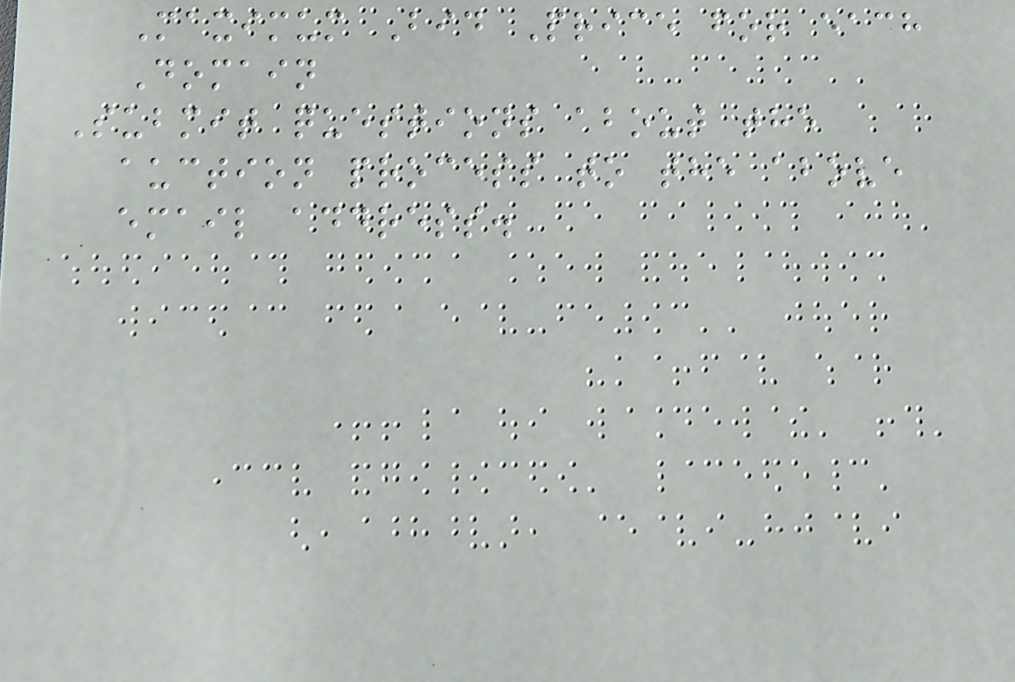Maximum Bid Price for each
Domain
Submit questions about the
auction process to the above
email address.
